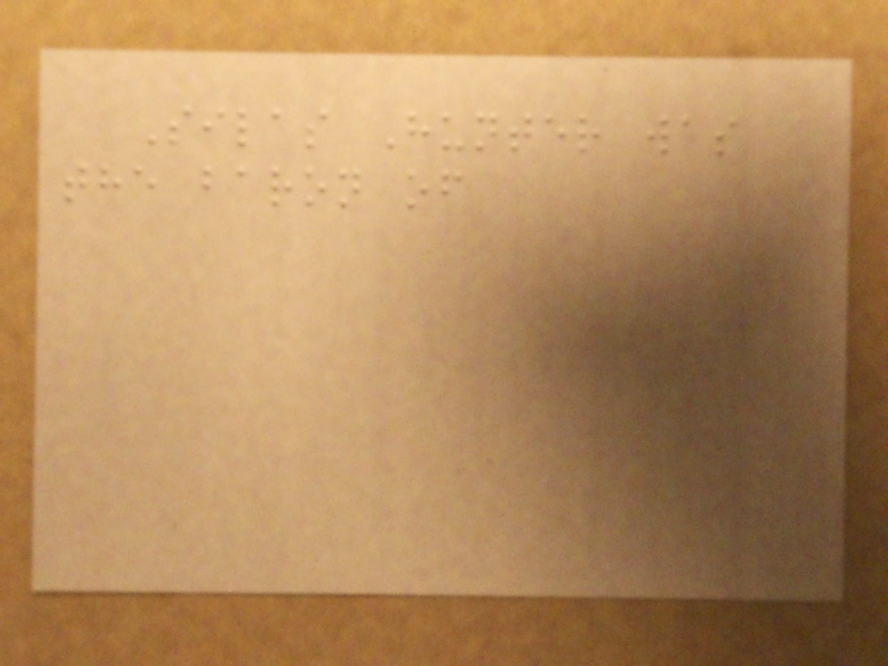Silas Hunter was
the baron of
